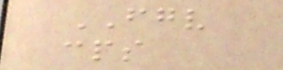FGV
cps
